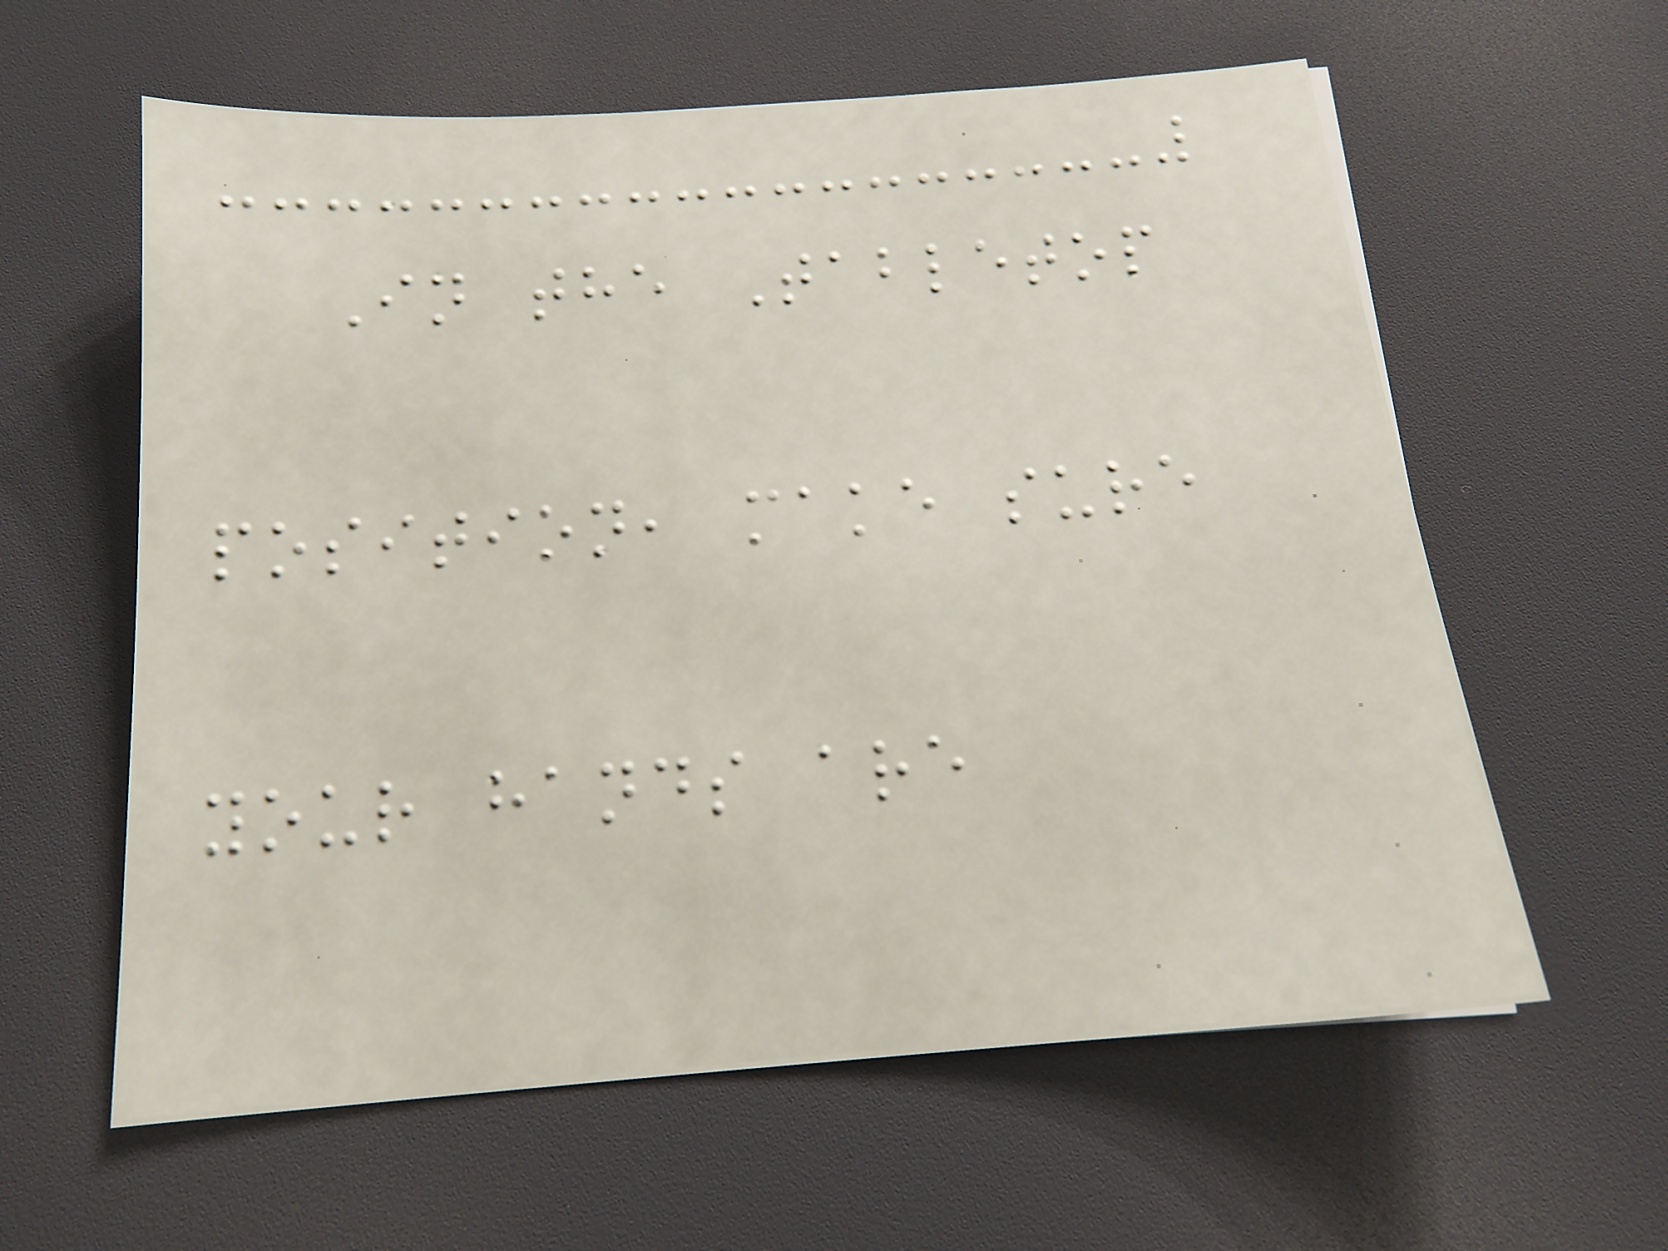In the Tabletop
position, make sure
your hands are
